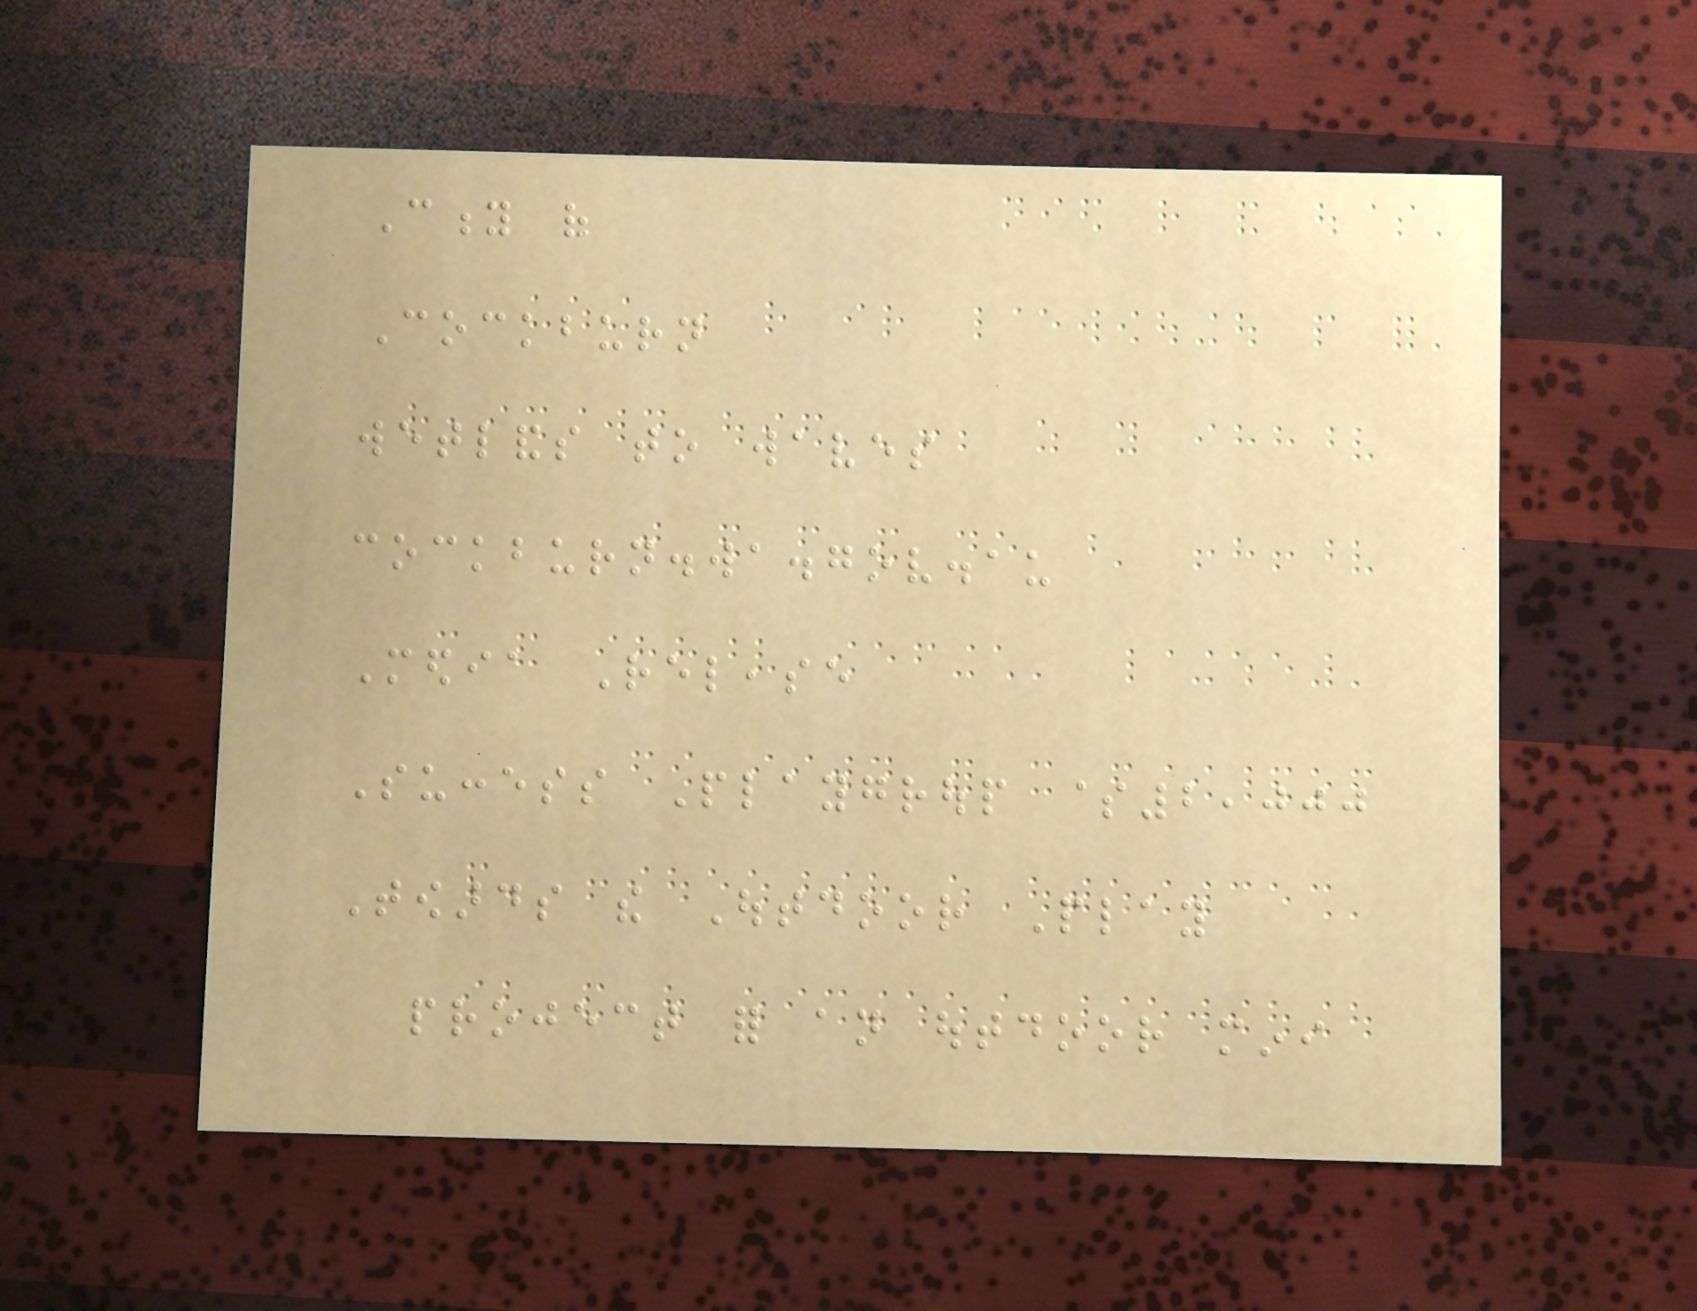City of
Cockburn
wetlands to waves
cockburn.wa.gov.au
Media Release
Success Playgroup $2,000
Towards the Outdoor Play
project for an outdoor mini
